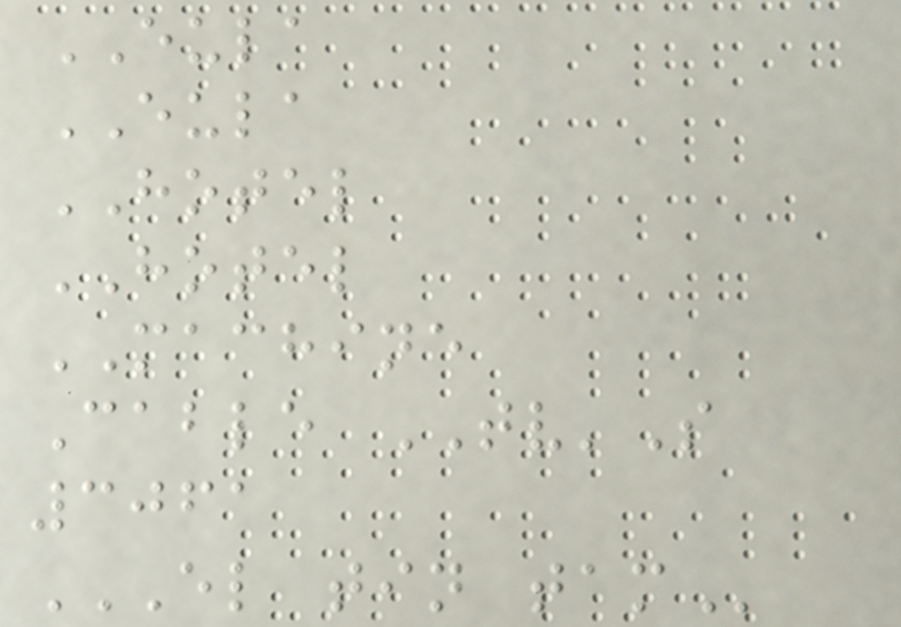EULA
EULA
HOTEL
HOTEL
MACHINE
Cable TV'S
3061
EL TIN TAM
